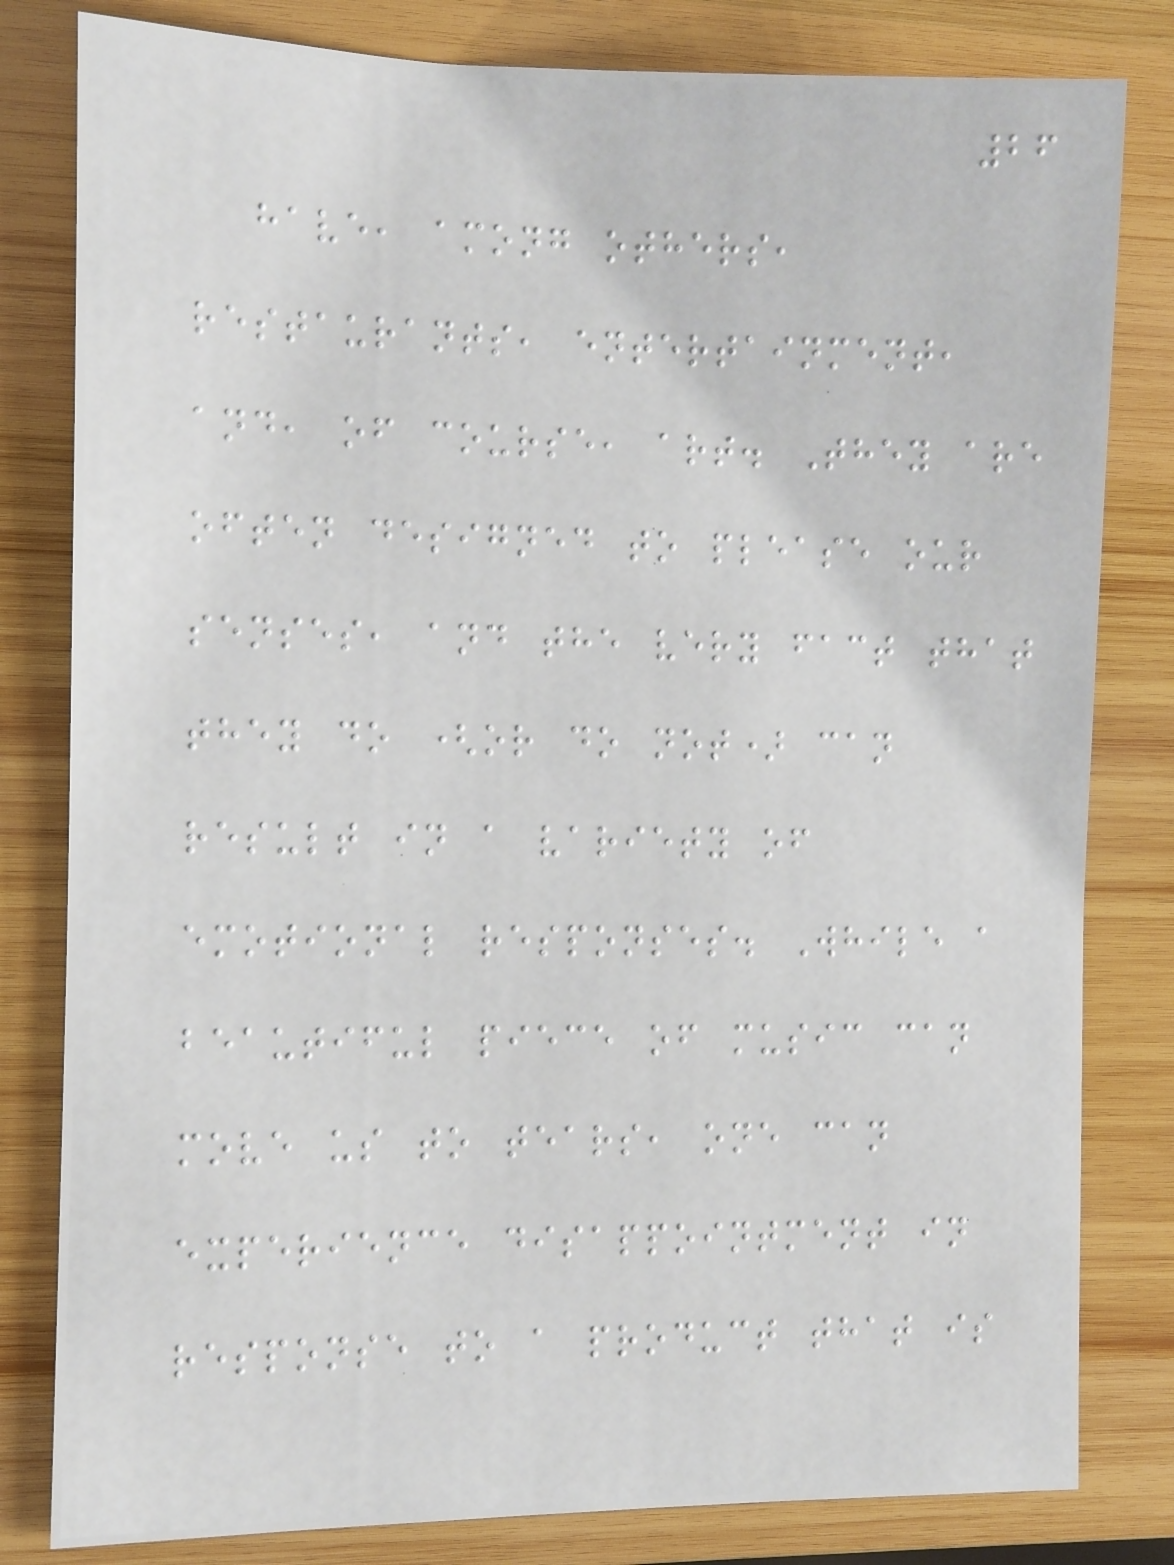26
have, among others,
restaurants, entertainment,
and, of course, art. They are
often designed to please our
senses, and the very fact that
they do (or do not) can
result in a variety of
emotional responses. While a
beautiful piece of music can
move us to tears, one can
experience disappointment in
response to a product that is
